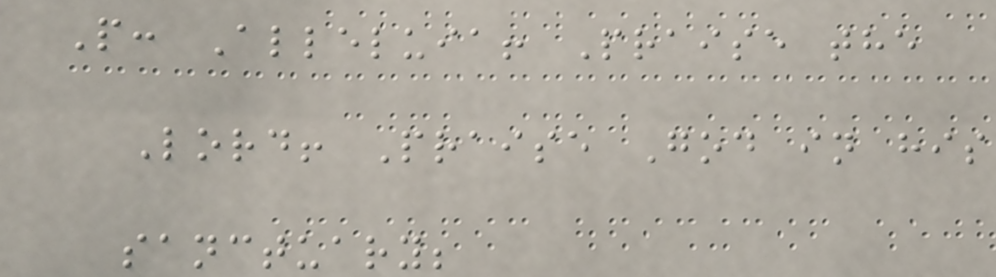P: Alleluia! Praise the
Lord! Praise God in his
sanctuary;
